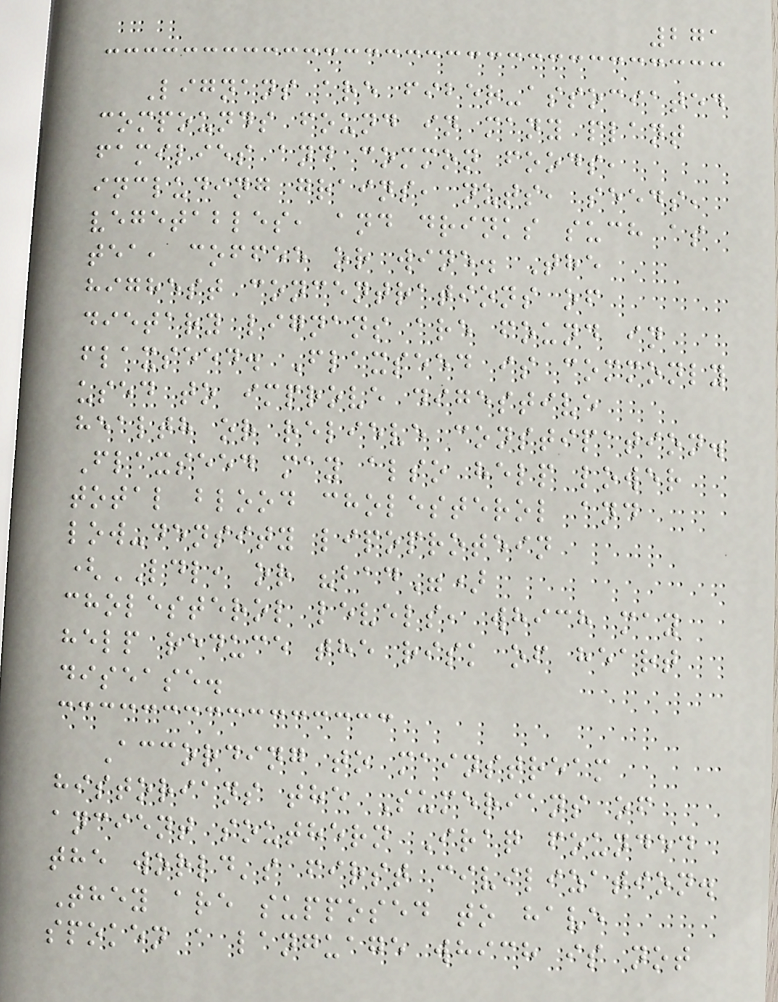271
Lignans are fiber-associated
compounds found in many plant
families and common foods,
including grains, nuts, seeds,
vegetables, and drinks such as
tea, coffee or wine. The
highest concentrations of
dietary lignans are found in
flaxseed. Flaxseed is commonly
used to improve digestive
health or relieve constipation.
Flaxseed may also help lower
total blood cholesterol and
low-density lipoprotein
(LDL, or "bad")
cholesterol levels, which may
help reduce the risk of heart
disease.
According to mainstream
historians the Sumerians of
ancient southern Iraq founded
the world's first civilization.
They are supposed to have
spoken a language which is not
